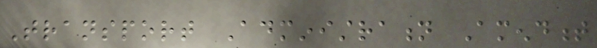Transport Administration Amendment
